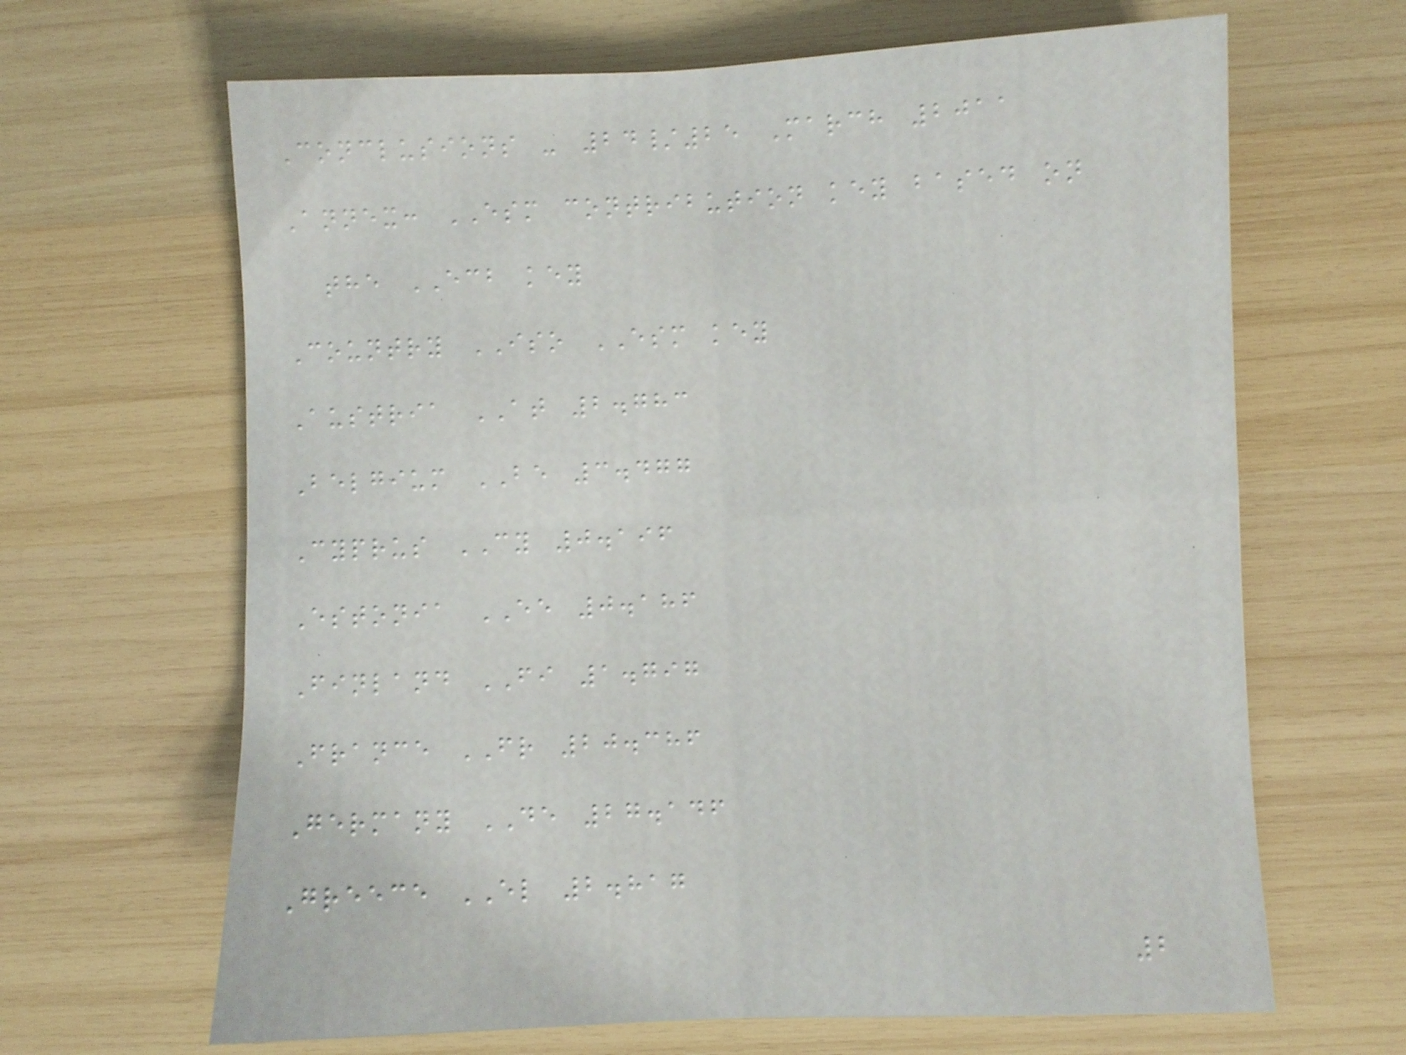Conclusions - 24/25 March 2011
Annex: ESM contribution key based on
the ECB key
Country ISO ESM key
Austria AT 2.783
Belgium BE 3.477
Cyprus CY 0.196
Estonia EE 0.186
Finland FI 1.797
France FR 20.386
Germany DE 27.146
Greece EL 2.817
2
